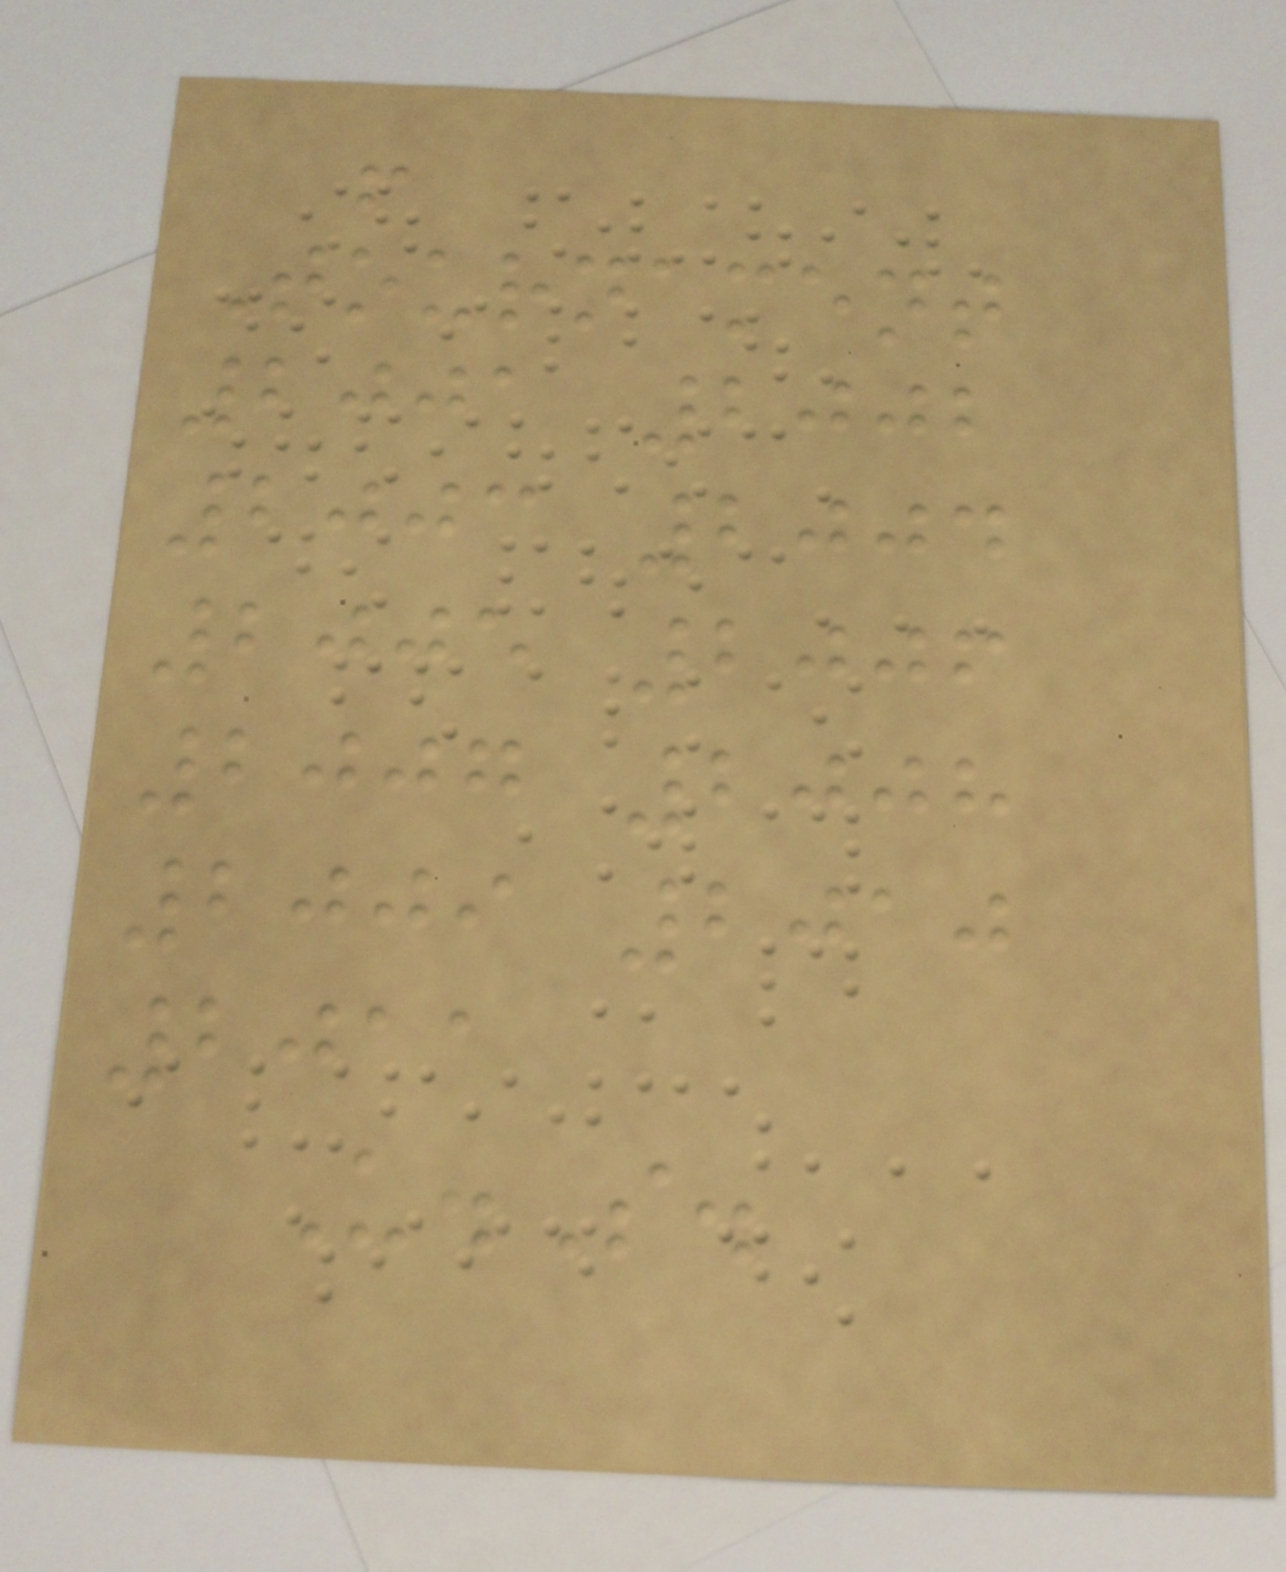!
Tournament
2001 2002
2003 2004
2005 2006
2007 2008
2009 2010
2011
U.S.
